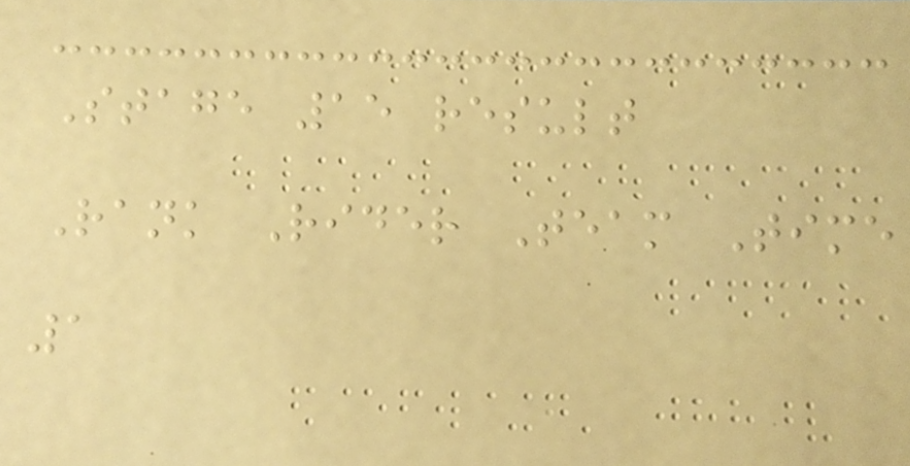Stage 15 result
Rank Rider Team Time
1
